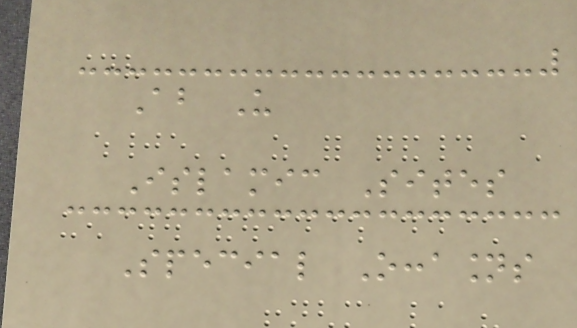About Us
Islamic Sites
Special Occasions
